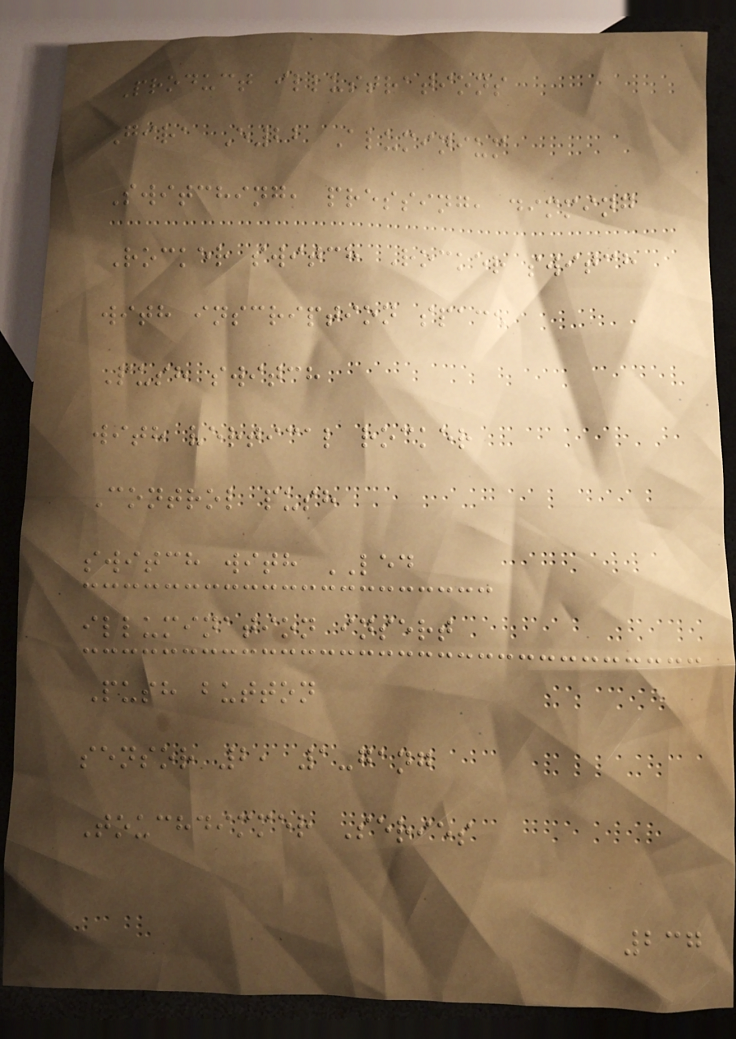Product illustrations
Gira E22 Aluminium
Switching, pressing, dimming
Rocker switch Rocker switch
with inscription space
Push switch
with vertical rocker
Control push
switch with LED
illumination insert
Push button
sensor 2, 1-gang
Touchdimmer Series
237
